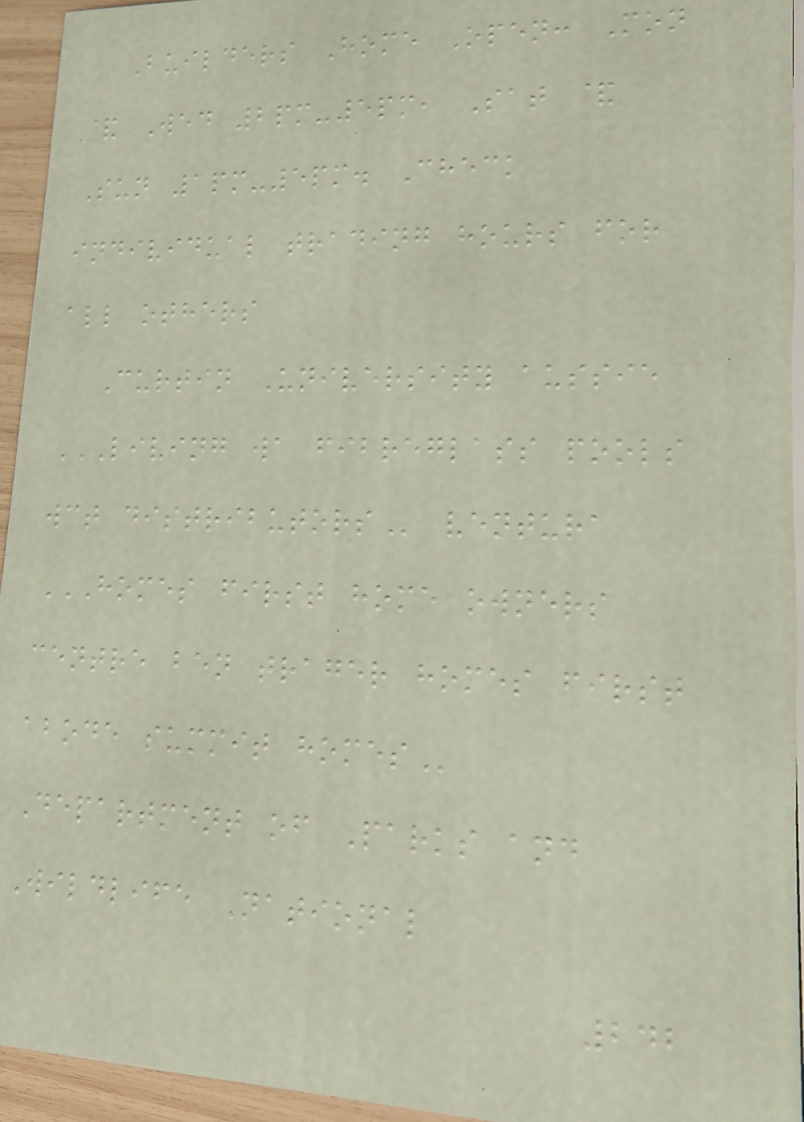Builders Home Open: Mon
& Wed 2pm-5pm, Sat &
Sun 1pm-5pm. Check
individual trading hours for
all others
Curtin University aussie
LIVING WA FIBREGLASS POOLS
WCT DISTRIBUTORS ventura
HOMES FIRST HOME OWNERS
CENTRE BEN TRAGER HOMES FIRST
ABODE SUMMIT HOMES
Department of Parks and
Wildlife National
242
